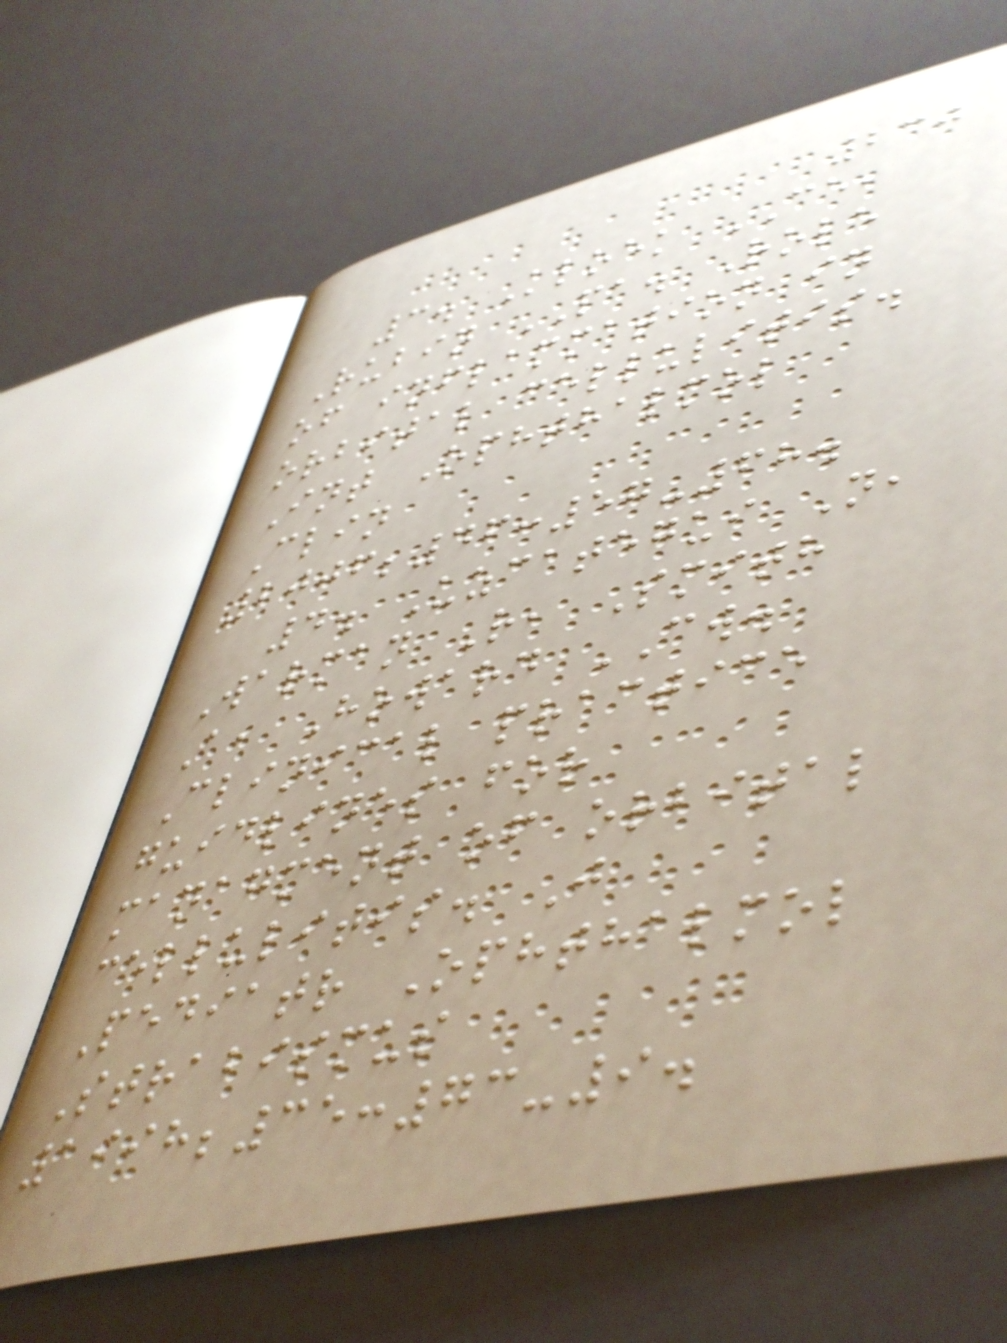230
3. Kloek CE,
Rubin PA. Role
of inflammation in
orbital cellulitis.
Int Ophthalmol
Clin
2006;46:57-68.
4. Uzcategui N,
Warman R, Smith
A, Howard CW.
Clinical practice
guidlines for
managment of orbital
cellulitis. J
Pediatr Ophthalmol
Strabismus
1998;35:73-9.
